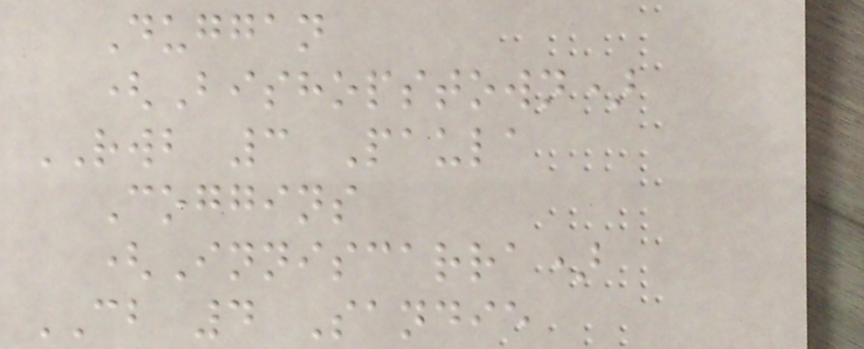Duggan
(Bishopstown)
RWB 3 Paula
Coggins
(Inniscarra)
CB 4 Sandie
